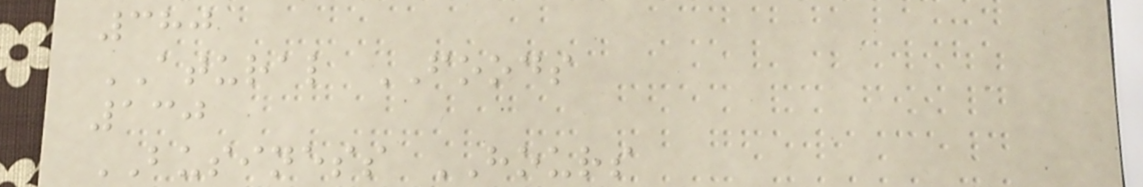380
ATURAL FOODS
130
BUSINESS HOURS
